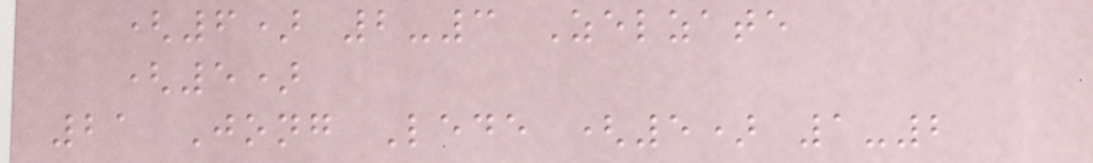(6) 2-3 Zelzate
(5)
21 Jong Lede (5) 1-2
